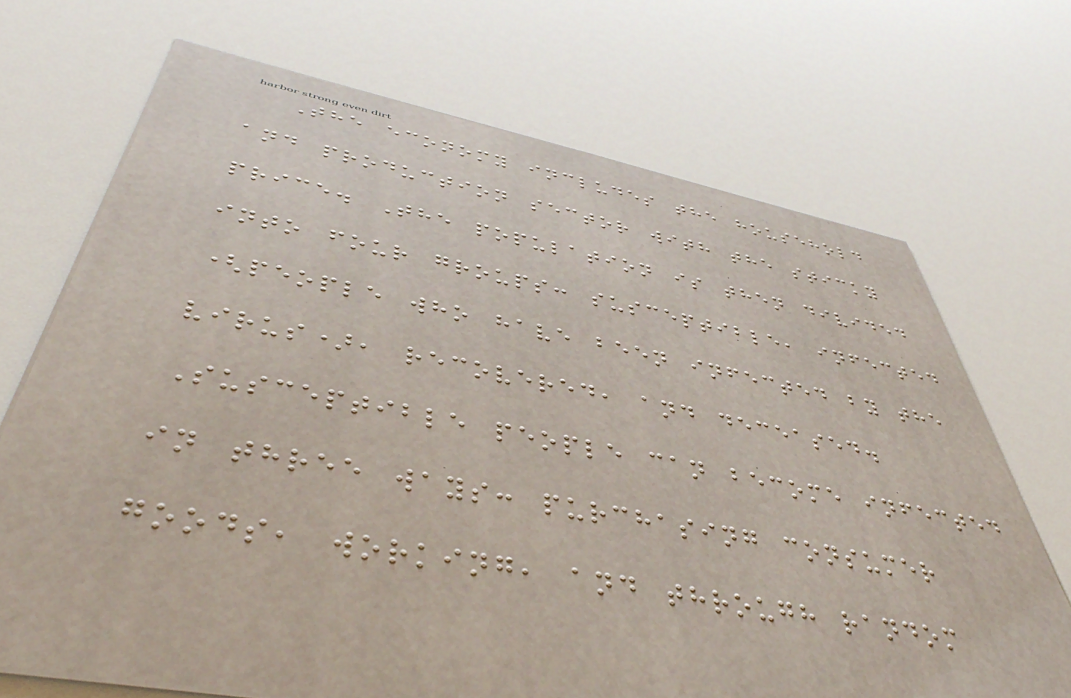The economy includes the household
and production sector with the sticky
price. The population is then divided
into four groups: susceptible, infected
(people who have been infected by the
virus), recovered, and deceased.
Susceptible people can become infected
in three ways: purchasing consumer
goods, working, and through random
